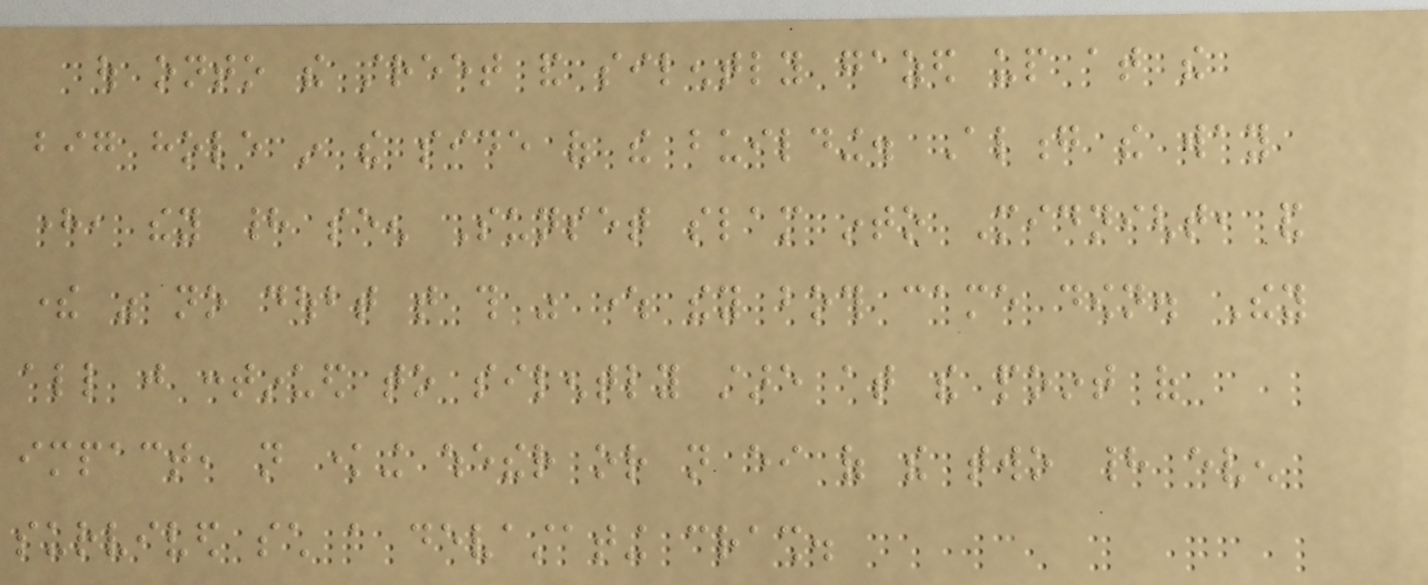out onto the street and silently gazed up at the
big hole in the side of the building. Along the way
here, they had seen Sunset slam into Midnight, and
there was no doubt that this was where they both came down. They
all just continued to silently stare at the point of
impact, not knowing whether or not either of the two had even
survived such a devastating crash.
